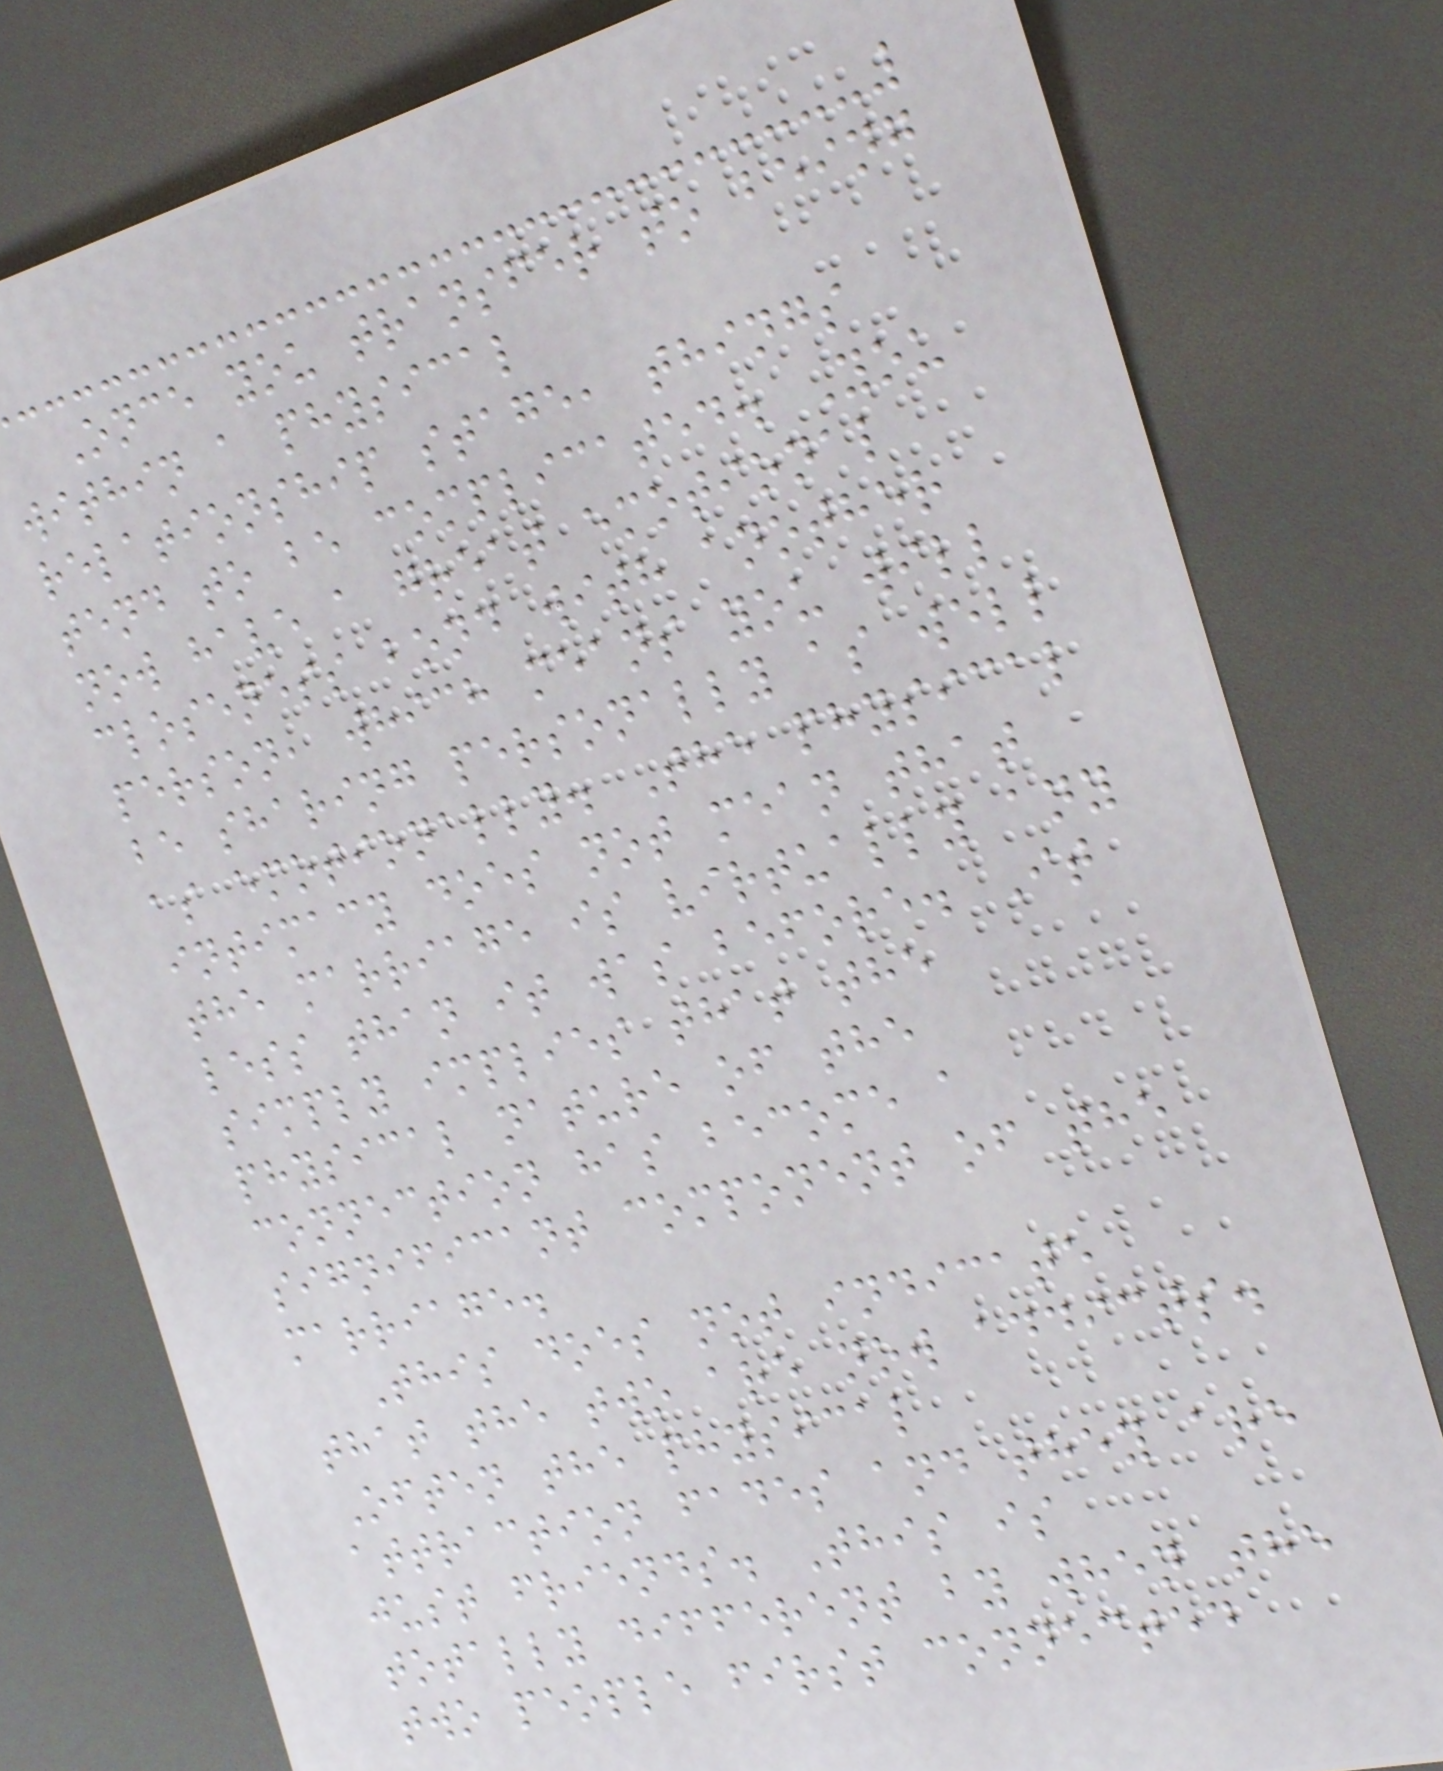Once you transfer to being
within a physical
relationship stage, things
tend to be complicated. You
now have a great emotional
closeness bond with another
person, which means you will
be sharing personally as well
as emotionally. The physical
intimacy does not mean that
the marriage is virtually any
less than it was before. It
simply implies that the
physical nature of the
connection has become a
significant component of the
marriage.
This does not indicate
that the two are now addicts.
Often the physical
attraction fades and they are
just friends. This is
totally different by when the
two people first connected
